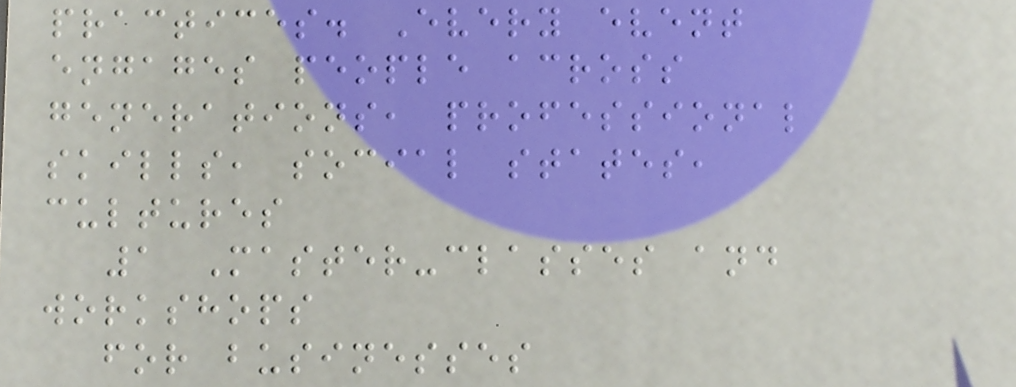practices. Every event
engages people across
generations, professional
skills, social states,
cultures
1 Master-classes and
workshops
for businesses
